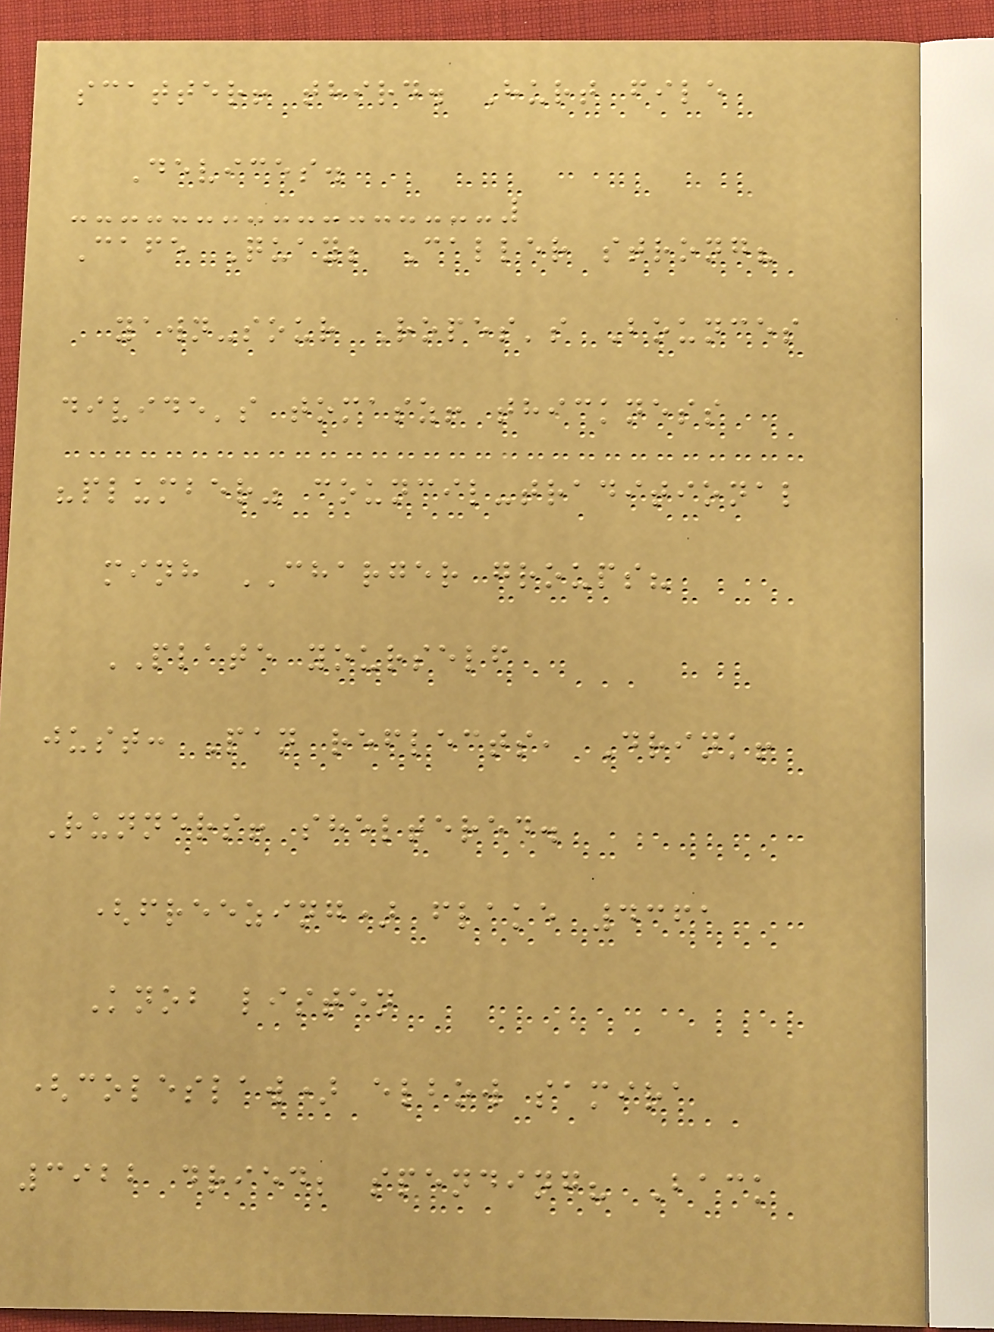scatter! third. Hurt file
Devices.
Cafe Quay; Caller strong?
yawn-sour Ropes's Bounces
divide's tomasz! thickness
"plumber" council-traditional
minh CHARGER groups?
PLATE yourself
just: Pan reflects, Drink!
Runners! sheltered.
(freezing) flake 4361
Knob listen
(coleslaw) elbow samira
3922 dried; spending? Back
